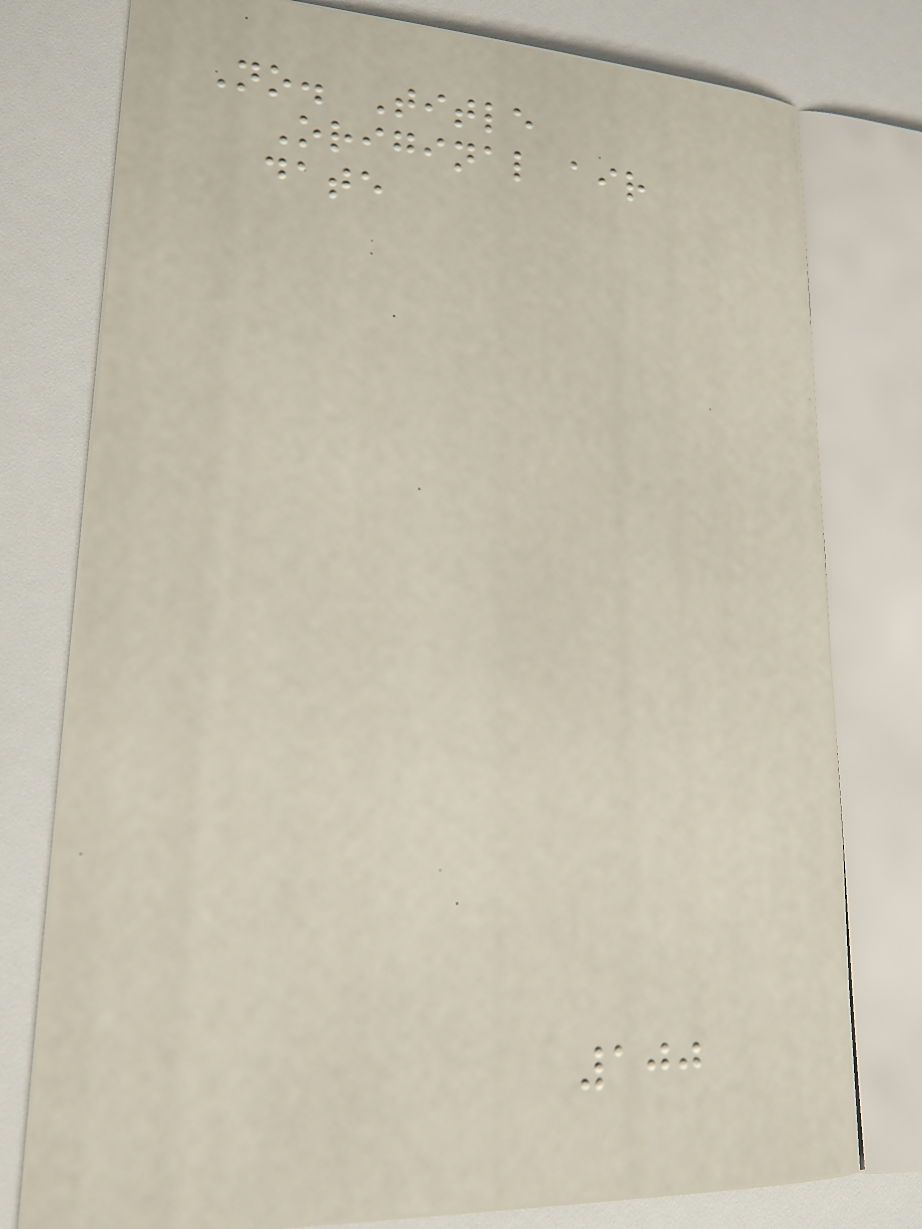No. Title
Original air
date
100
